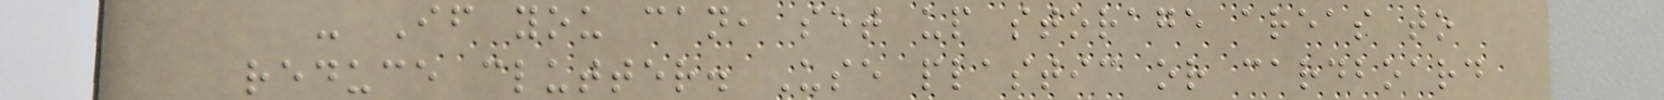- If you can, set up storage areas to
reduce clutter. Use plastic or cardboard
